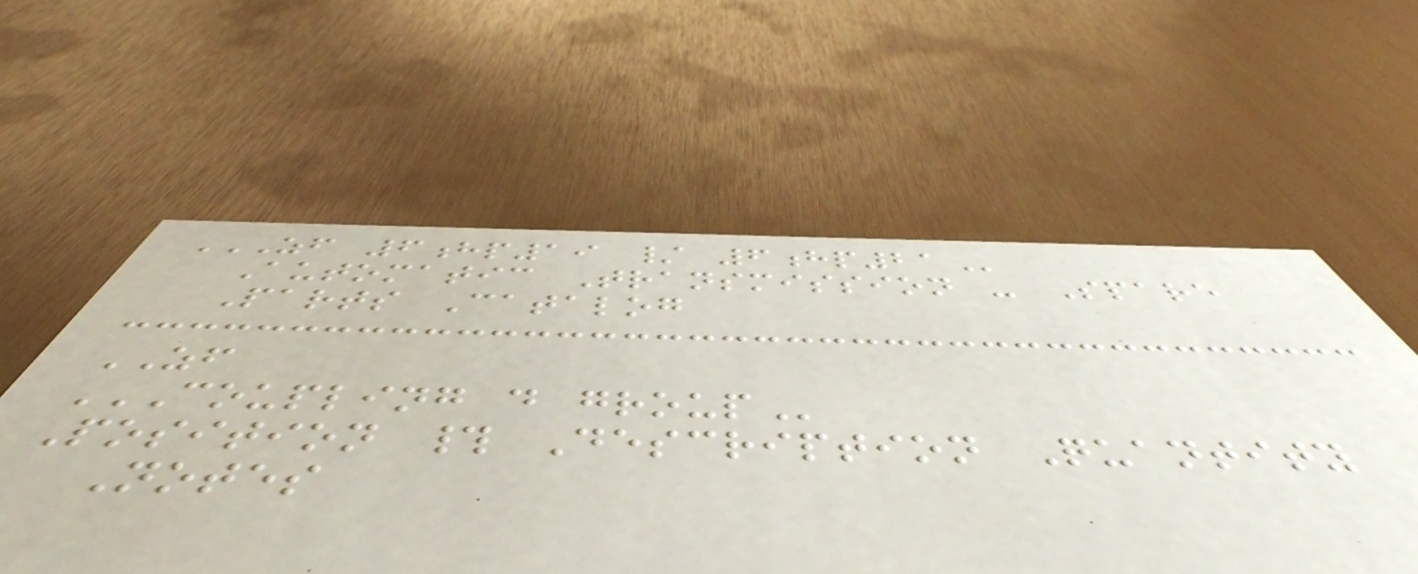ZF 6HP19 / 6HP21
Automatic Transmission - Spare
Parts Catalog
ZF
COUPLING D GROUP
Position # Description Quantity
Notes
